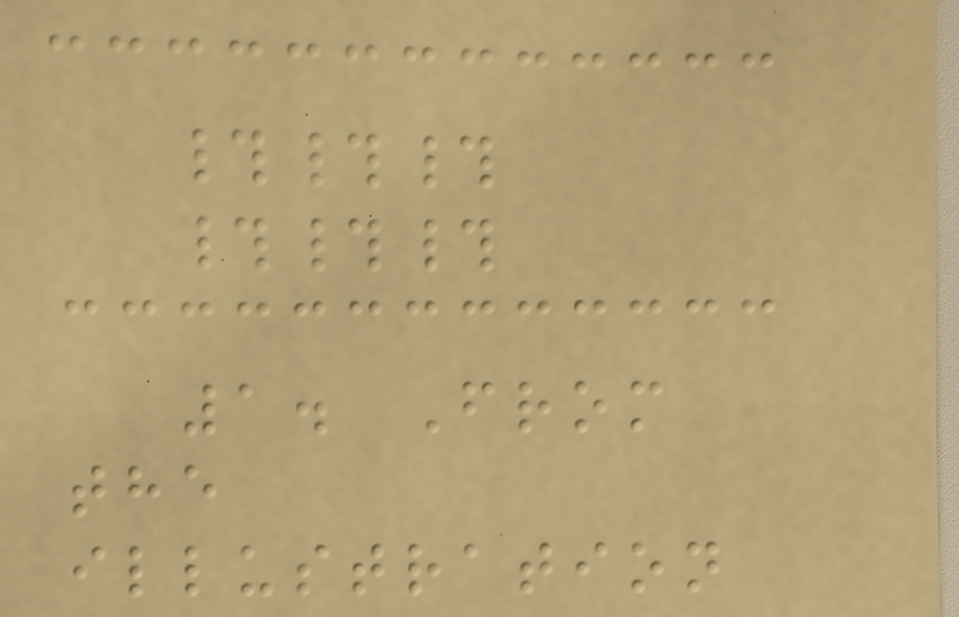###
###
1. From
the
illustration
